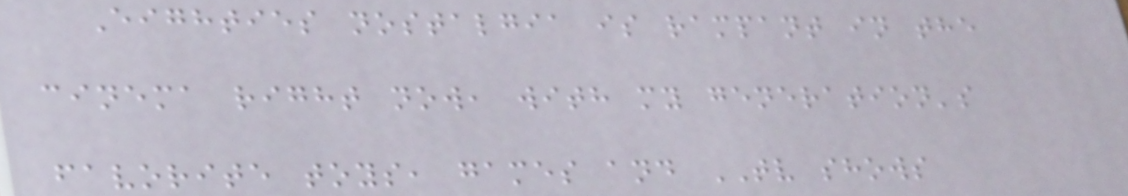Eighties nostalgia is rampant in the
cinema right now, with my generation's
favorite toys, games and TV shows
